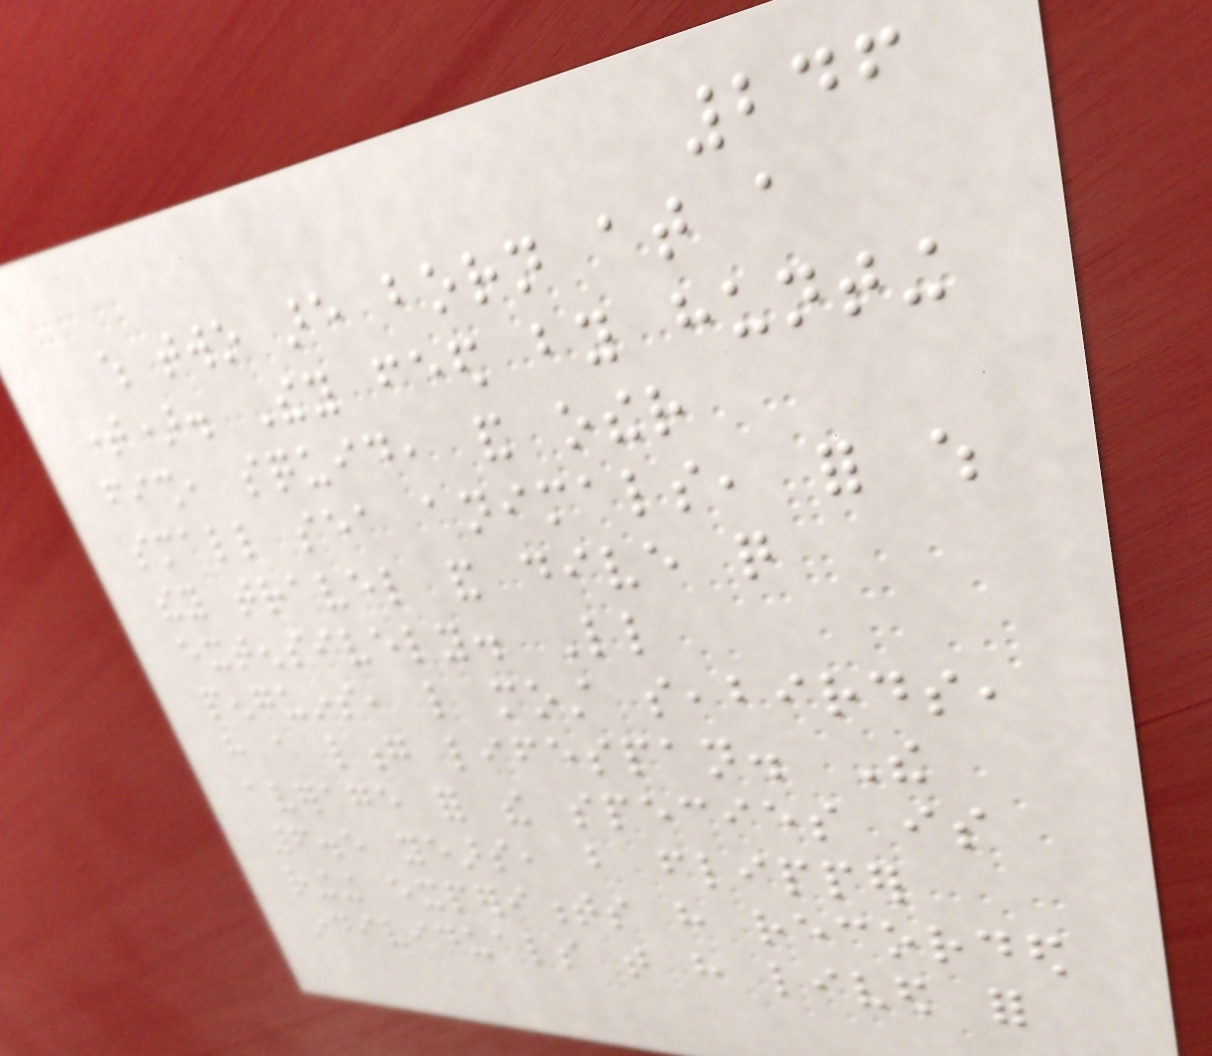246
which two are born at a
time). They feed by hunting
fish, squid, and other
small sea animals, for which
they travel and dive quite
extensively. Little
penguins, like most seabirds,
have a long lifespan. The
average for the species is
6.5 years, but flipper
ringing experiments have recorded
individuals that have lived for
